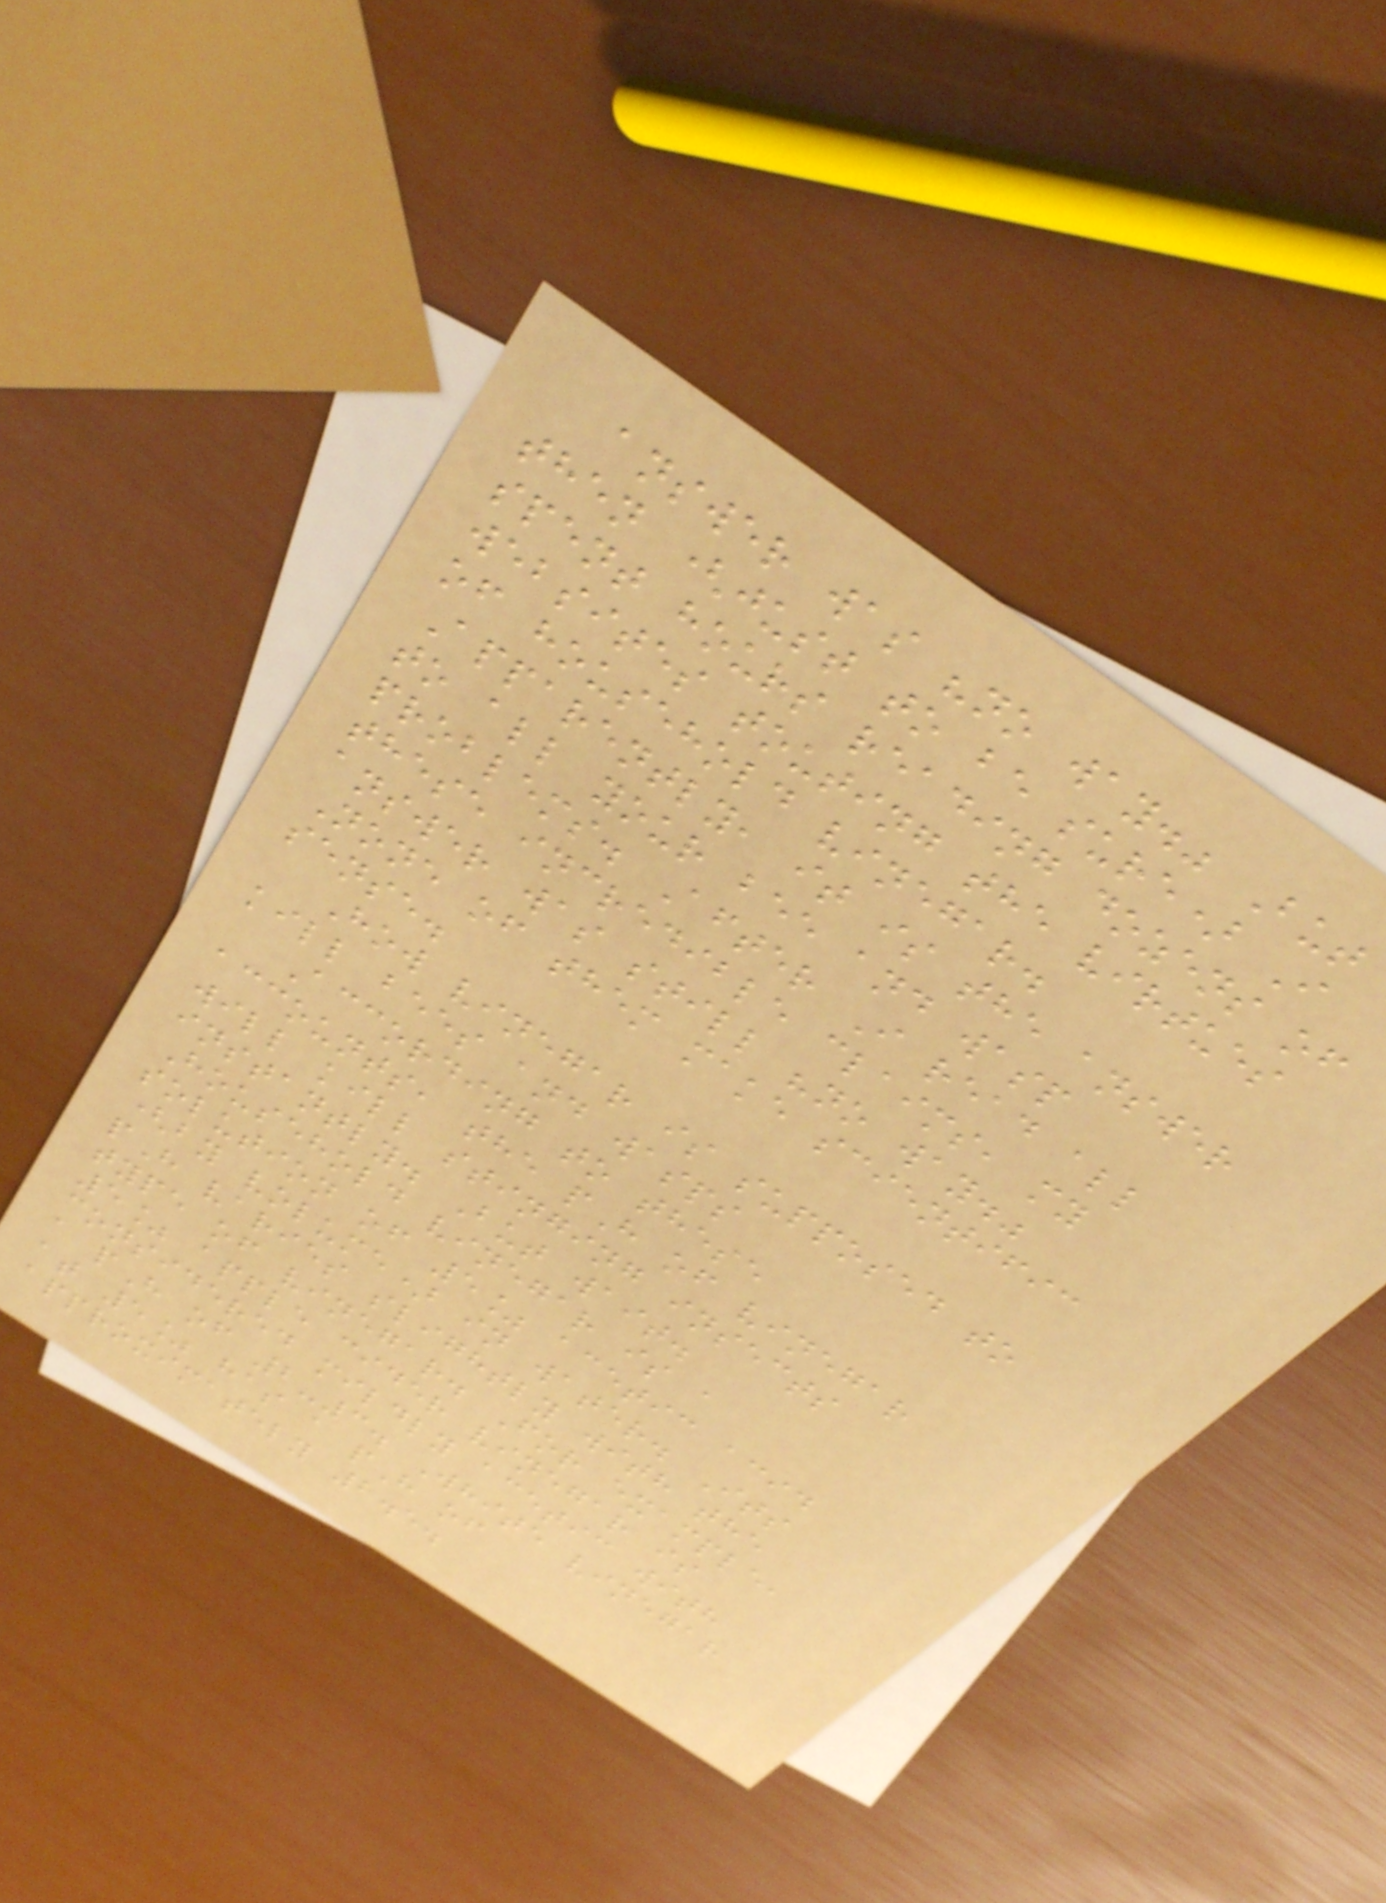answer was "no way." But
then (just to be sure) I
spent hours reading dozens of
websites touting the virtues
of household vinegar.
Apparently, it is the answer
to all your bee and wasp
problems. After I read all
these incredible claims, my
answer was still "no way."
None of them make scientific
sense.
How vinegar is supposed to
kill bees and wasps
According to these
accounts, the pH of vinegar
will kill stinging insects
instantly. But wait.
Household vinegar is a
solution of 5% acetic acid
(by volume) in water. Its
pH varies slightly with the
type of vinegar. For example,
5% apple cider vinegar is
considered mildly acetic with
a pH of 2-3. White vinegar
at 5% has a pH of
approximately 2.5.
